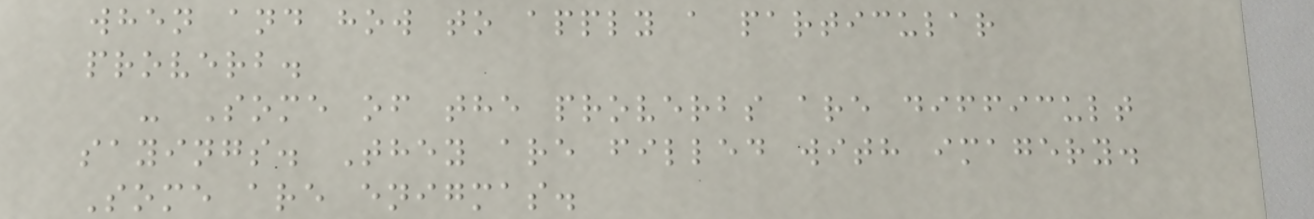when and how to apply a particular
proverb.
- Some of the proverbs are difficult
sayings. They are filled with imagery.
Some are enigmas.
